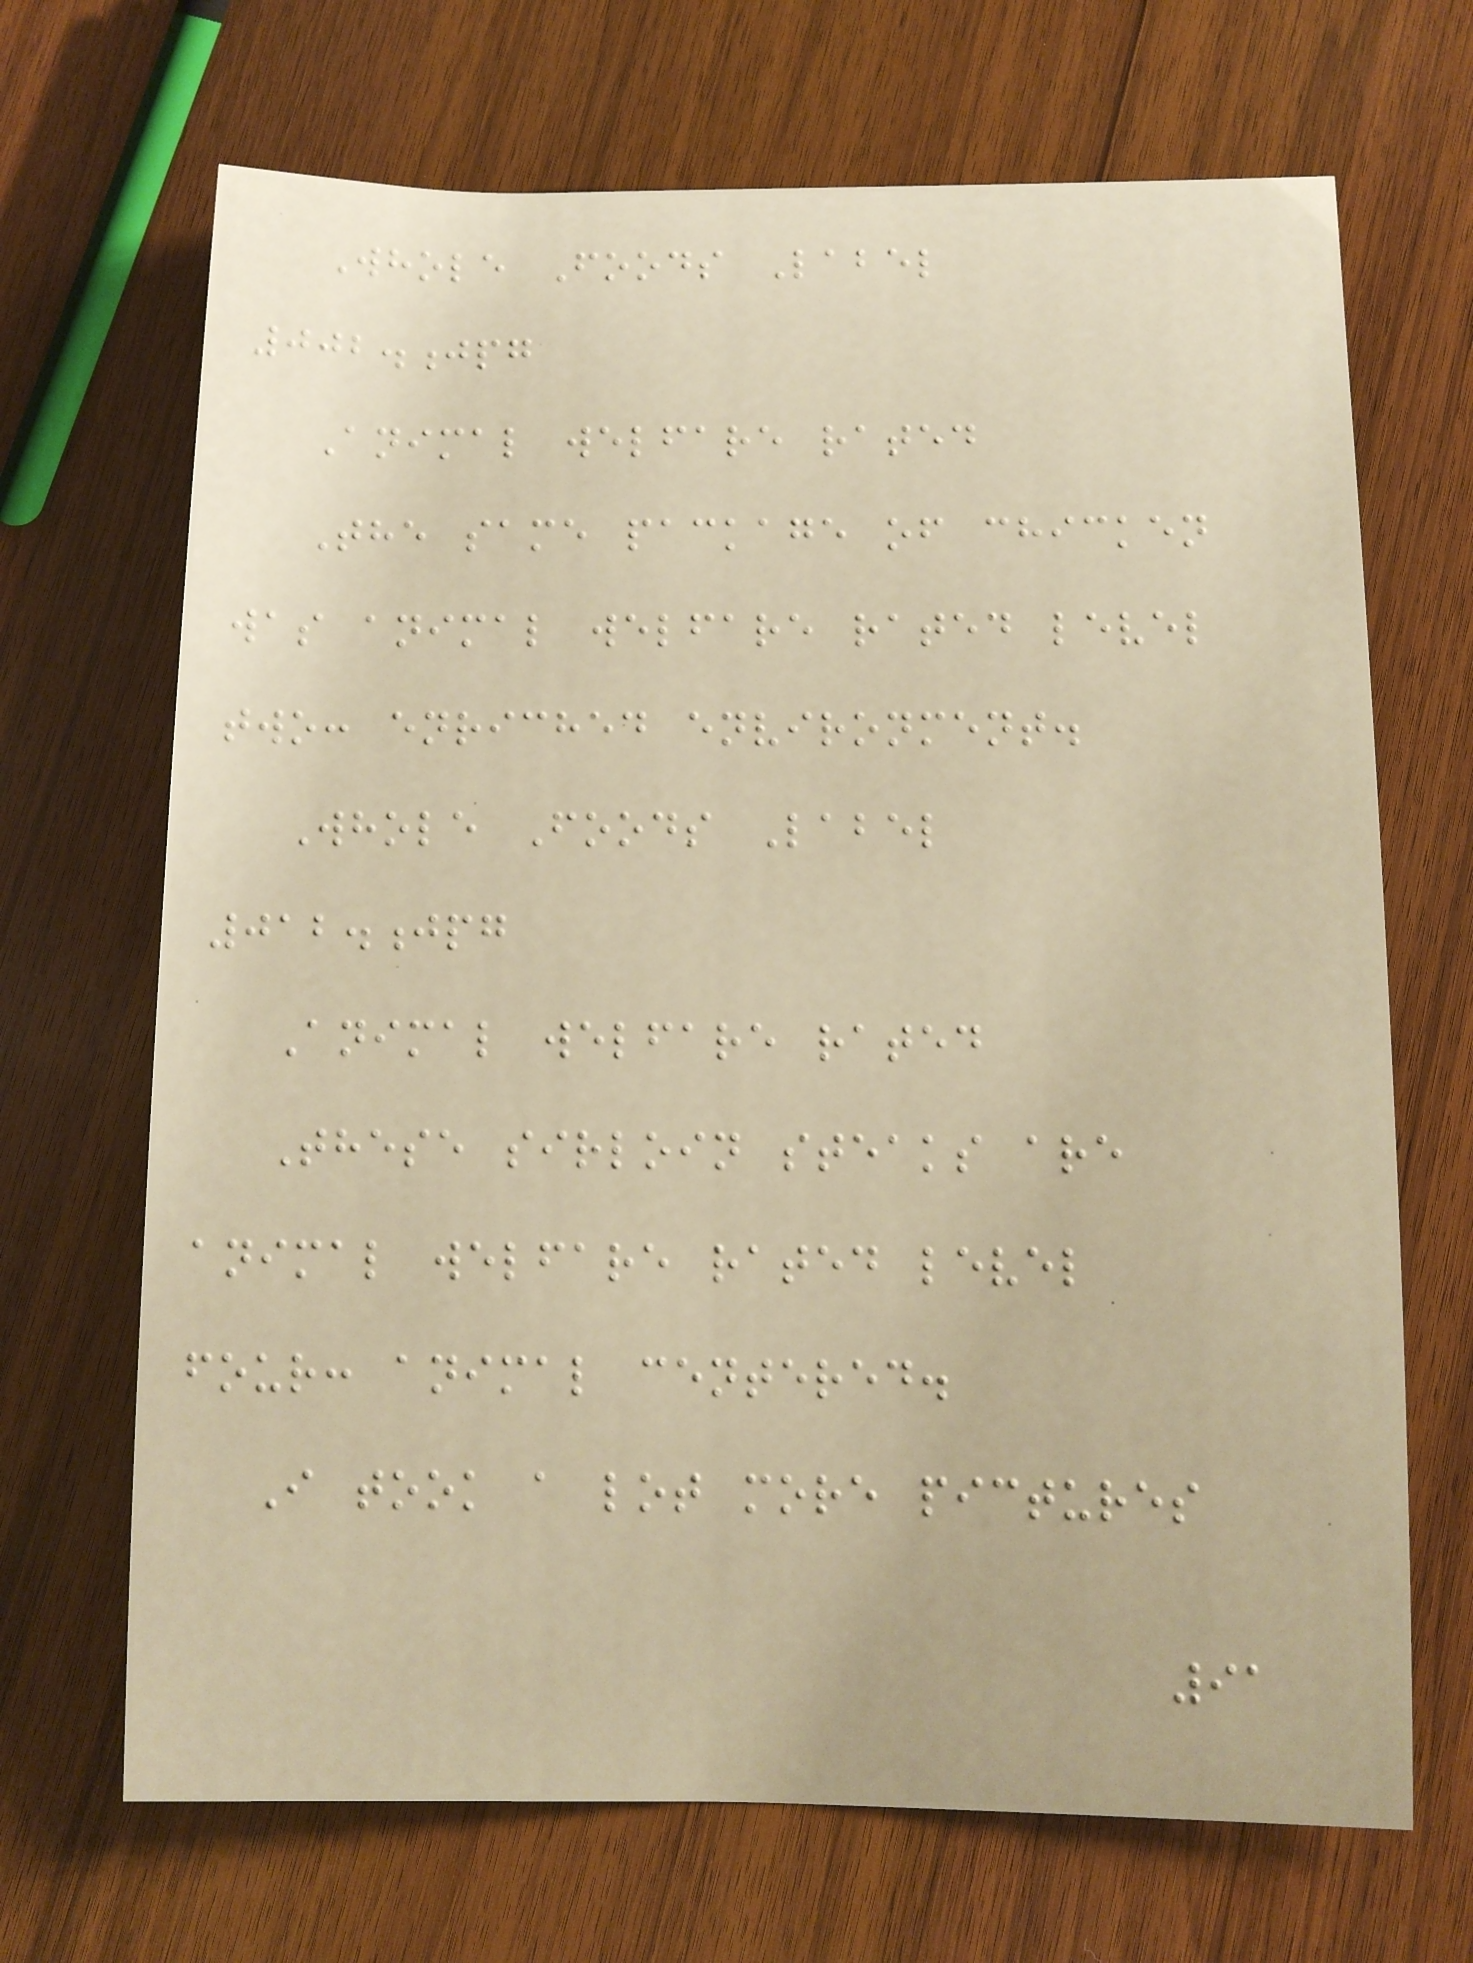Whole Foods Label
002.jpg
Animal welfare rated
The same package of chicken
was animal welfare rated level
two: enriched environment.
Whole Foods Label
012.jpg
Animal welfare rated
These sirloin steaks are
animal welfare rated level
four: animal centered.
I took a lot more pictures
91
